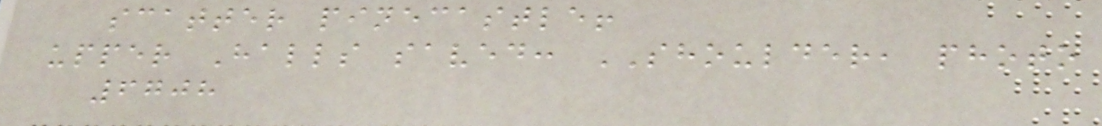scatter pinecastle!
upper Halls saved: SHOULDER, photo
6708
